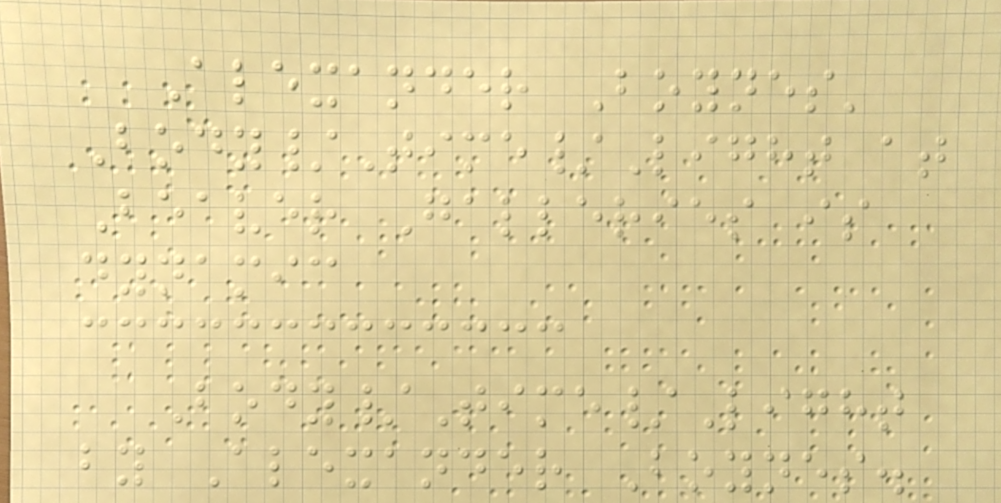Alexander Boynes'
Body/Time/Light at
Beaver Galleries is
dynamic
Body/Time/Light
by Alexander Boynes.
